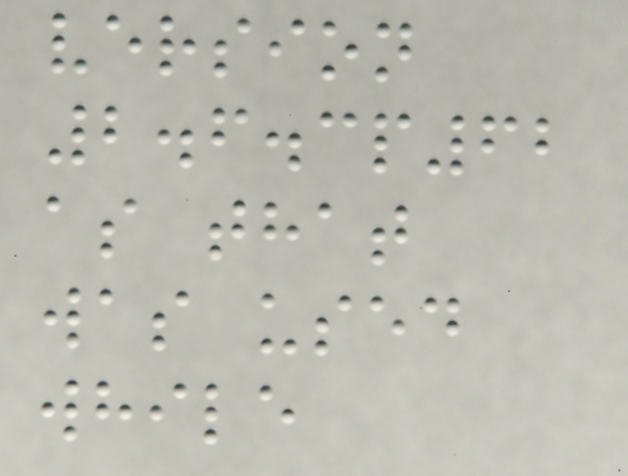version
2.6.3p62
as that
was used
while
